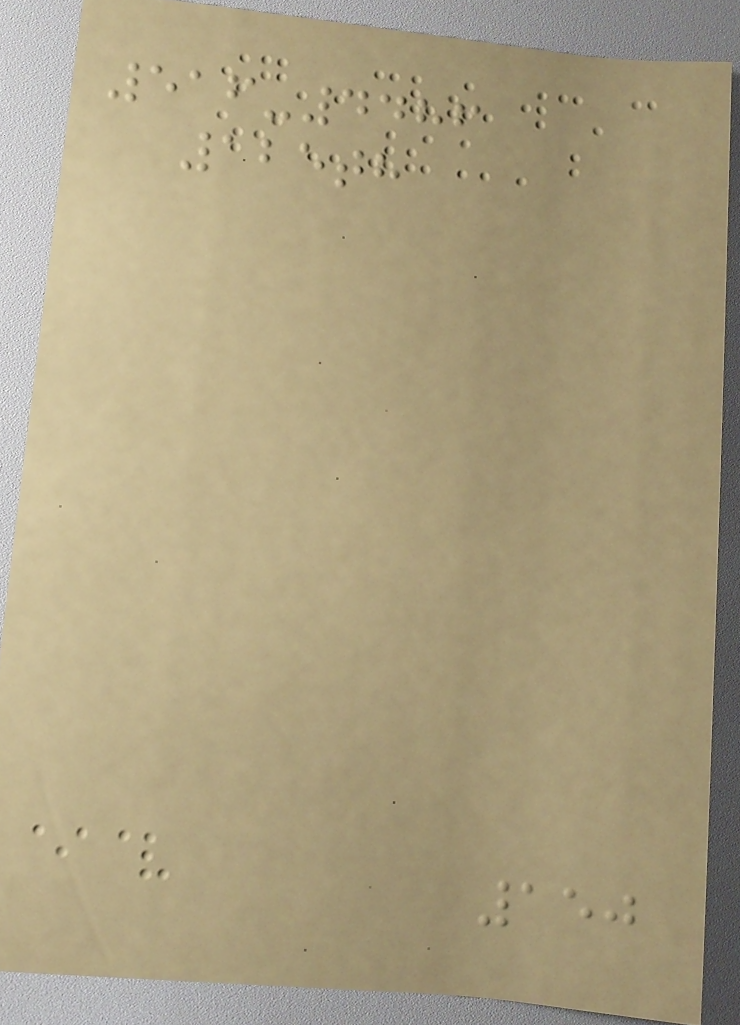516-4486
125th
150
